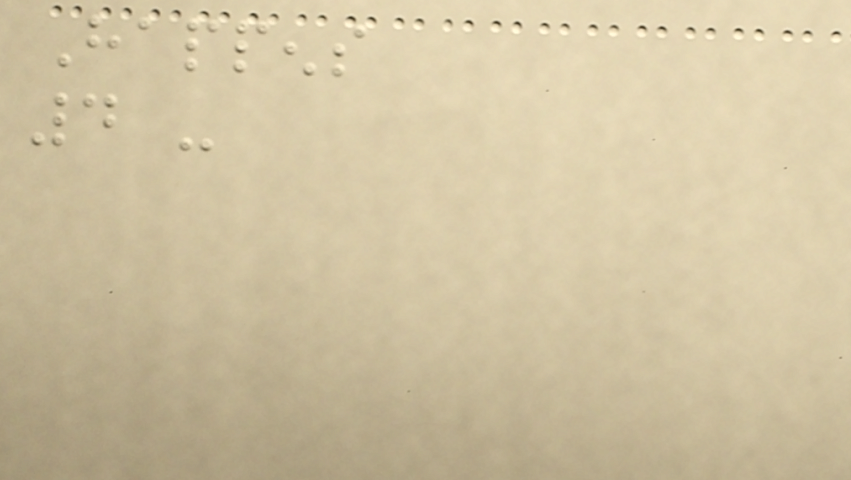Happens
4 -
